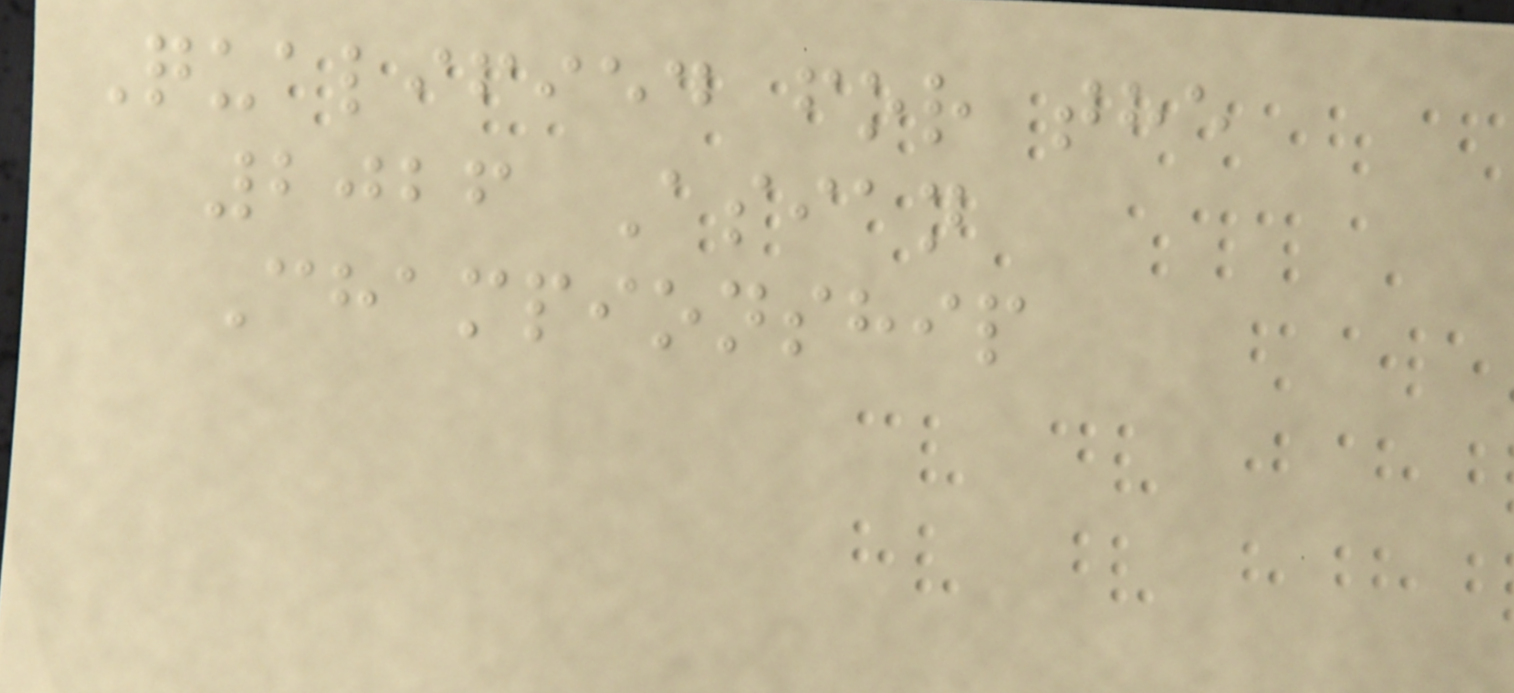Qualified for the
2026 Asian
Championship
